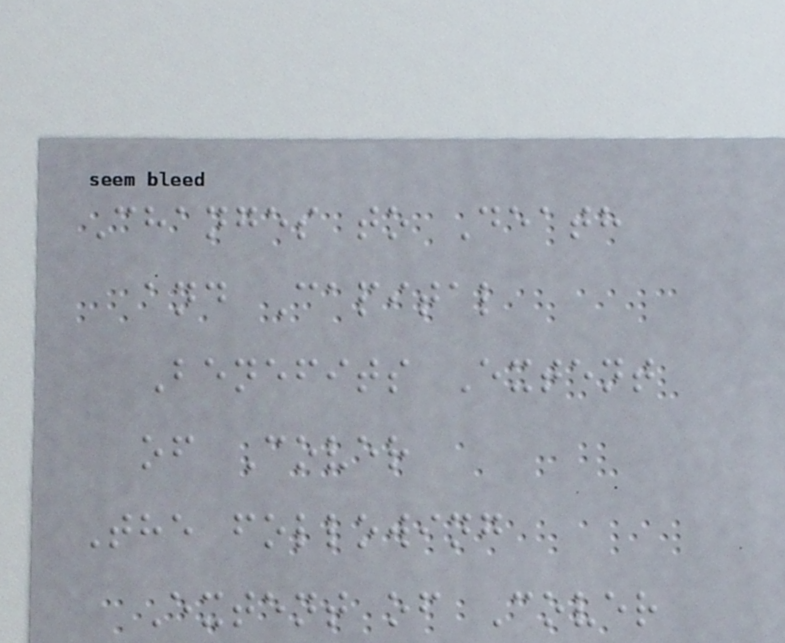Changes to Death
and Capital
Benefits Extent
of Cover
The following
Extent of Cover
